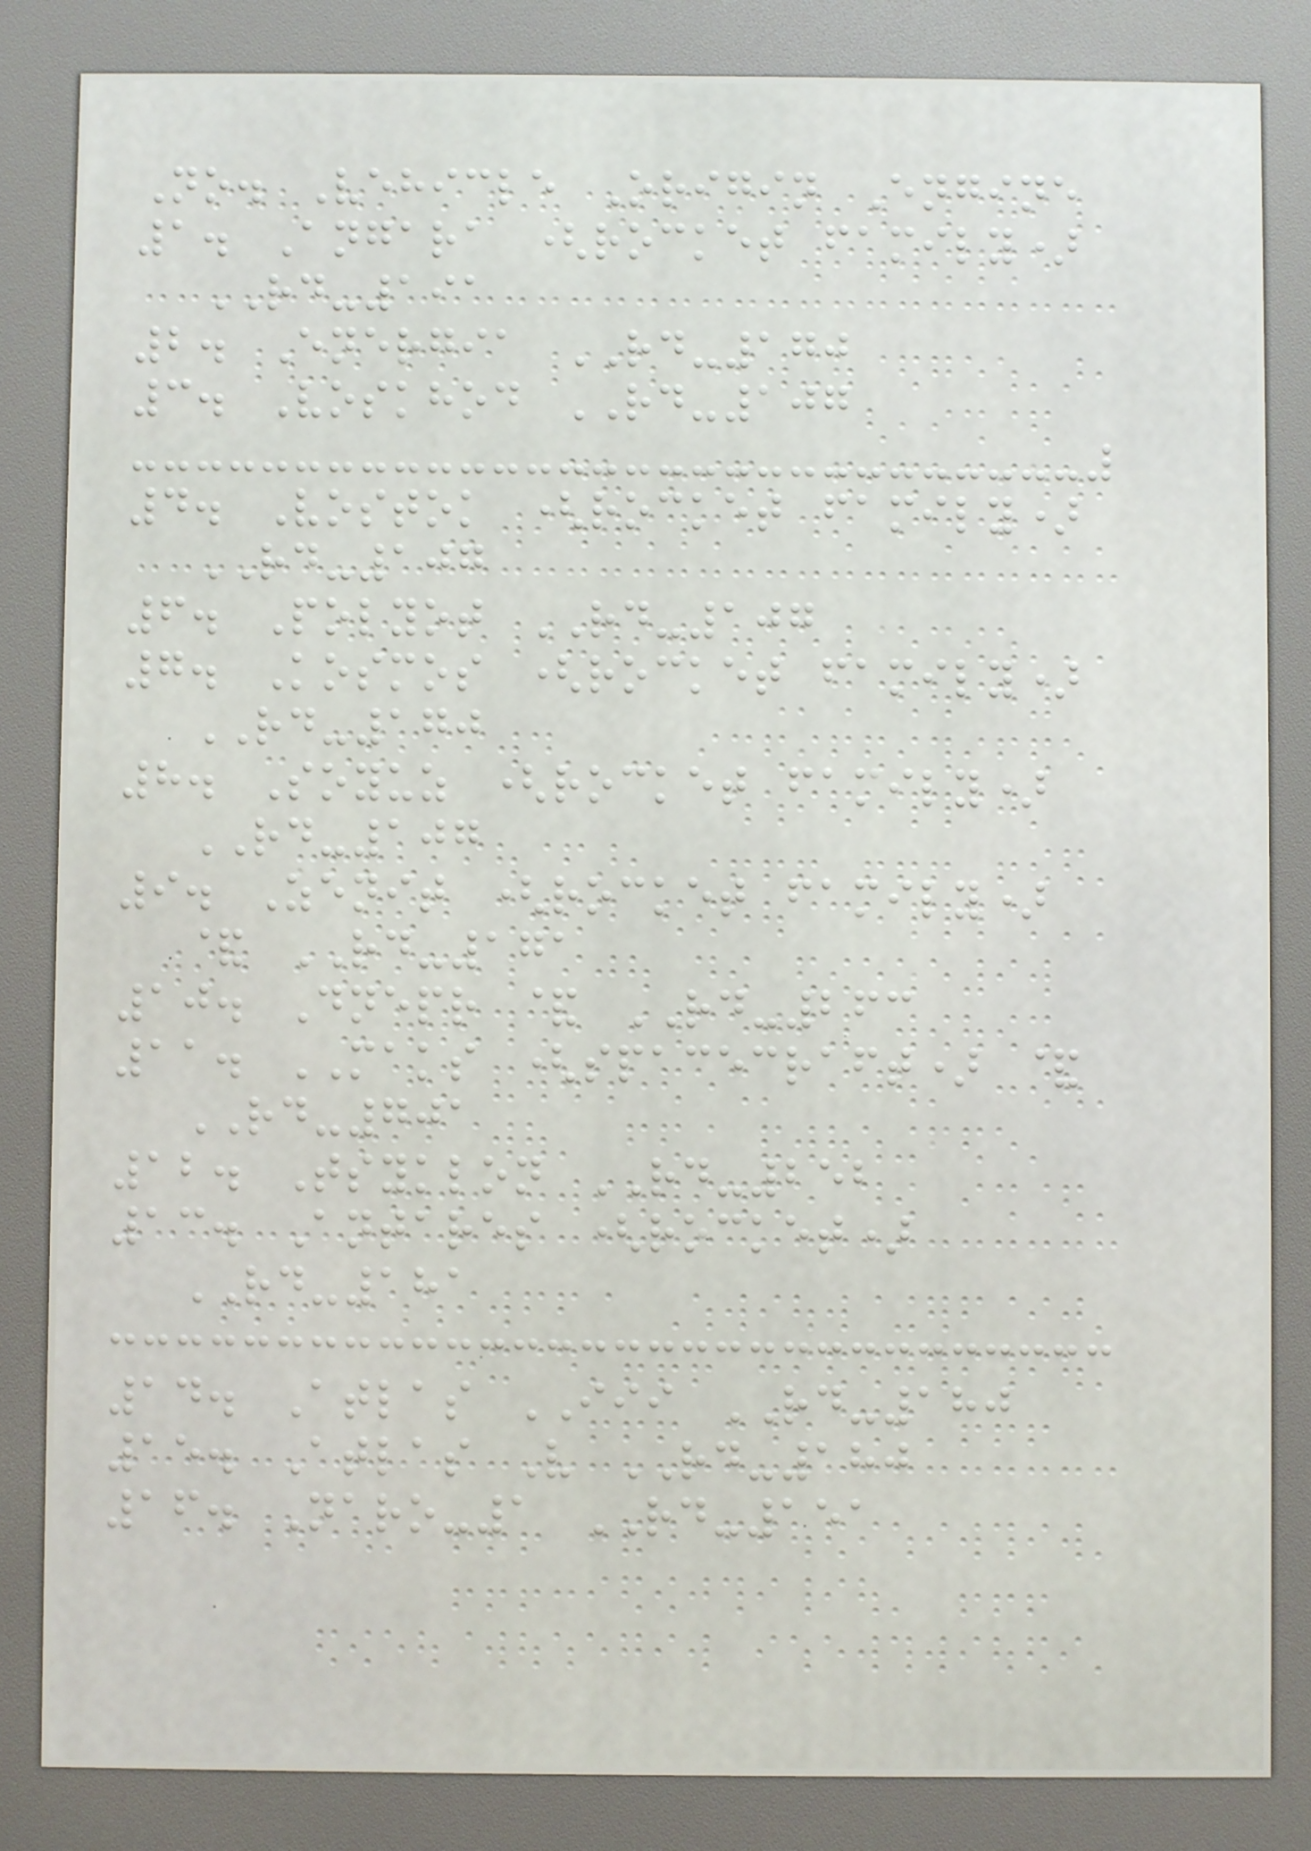No. Vehicle Origin Engine
1. Angara (rocket family)
RD-191
2. Energia RD-170
3. Voskhod RD-107
4. Vostok (rocket family)
RD-107
6. Polyot RD-107
7. Kosmos (rocket family)
RD-170
8. Soyuz (rocket family)
RD-107
9. Zenit (rocket family)
& RD-171
10. Dnepr & RD-263
11. MAKS (spacecraft) &
RD-701
12. Tsyklon RD-252
13. Antares (rocket)
RD-181
14. Atlas III RD-180
15. Atlas V RD-180
16. Naro-1 RD-151
